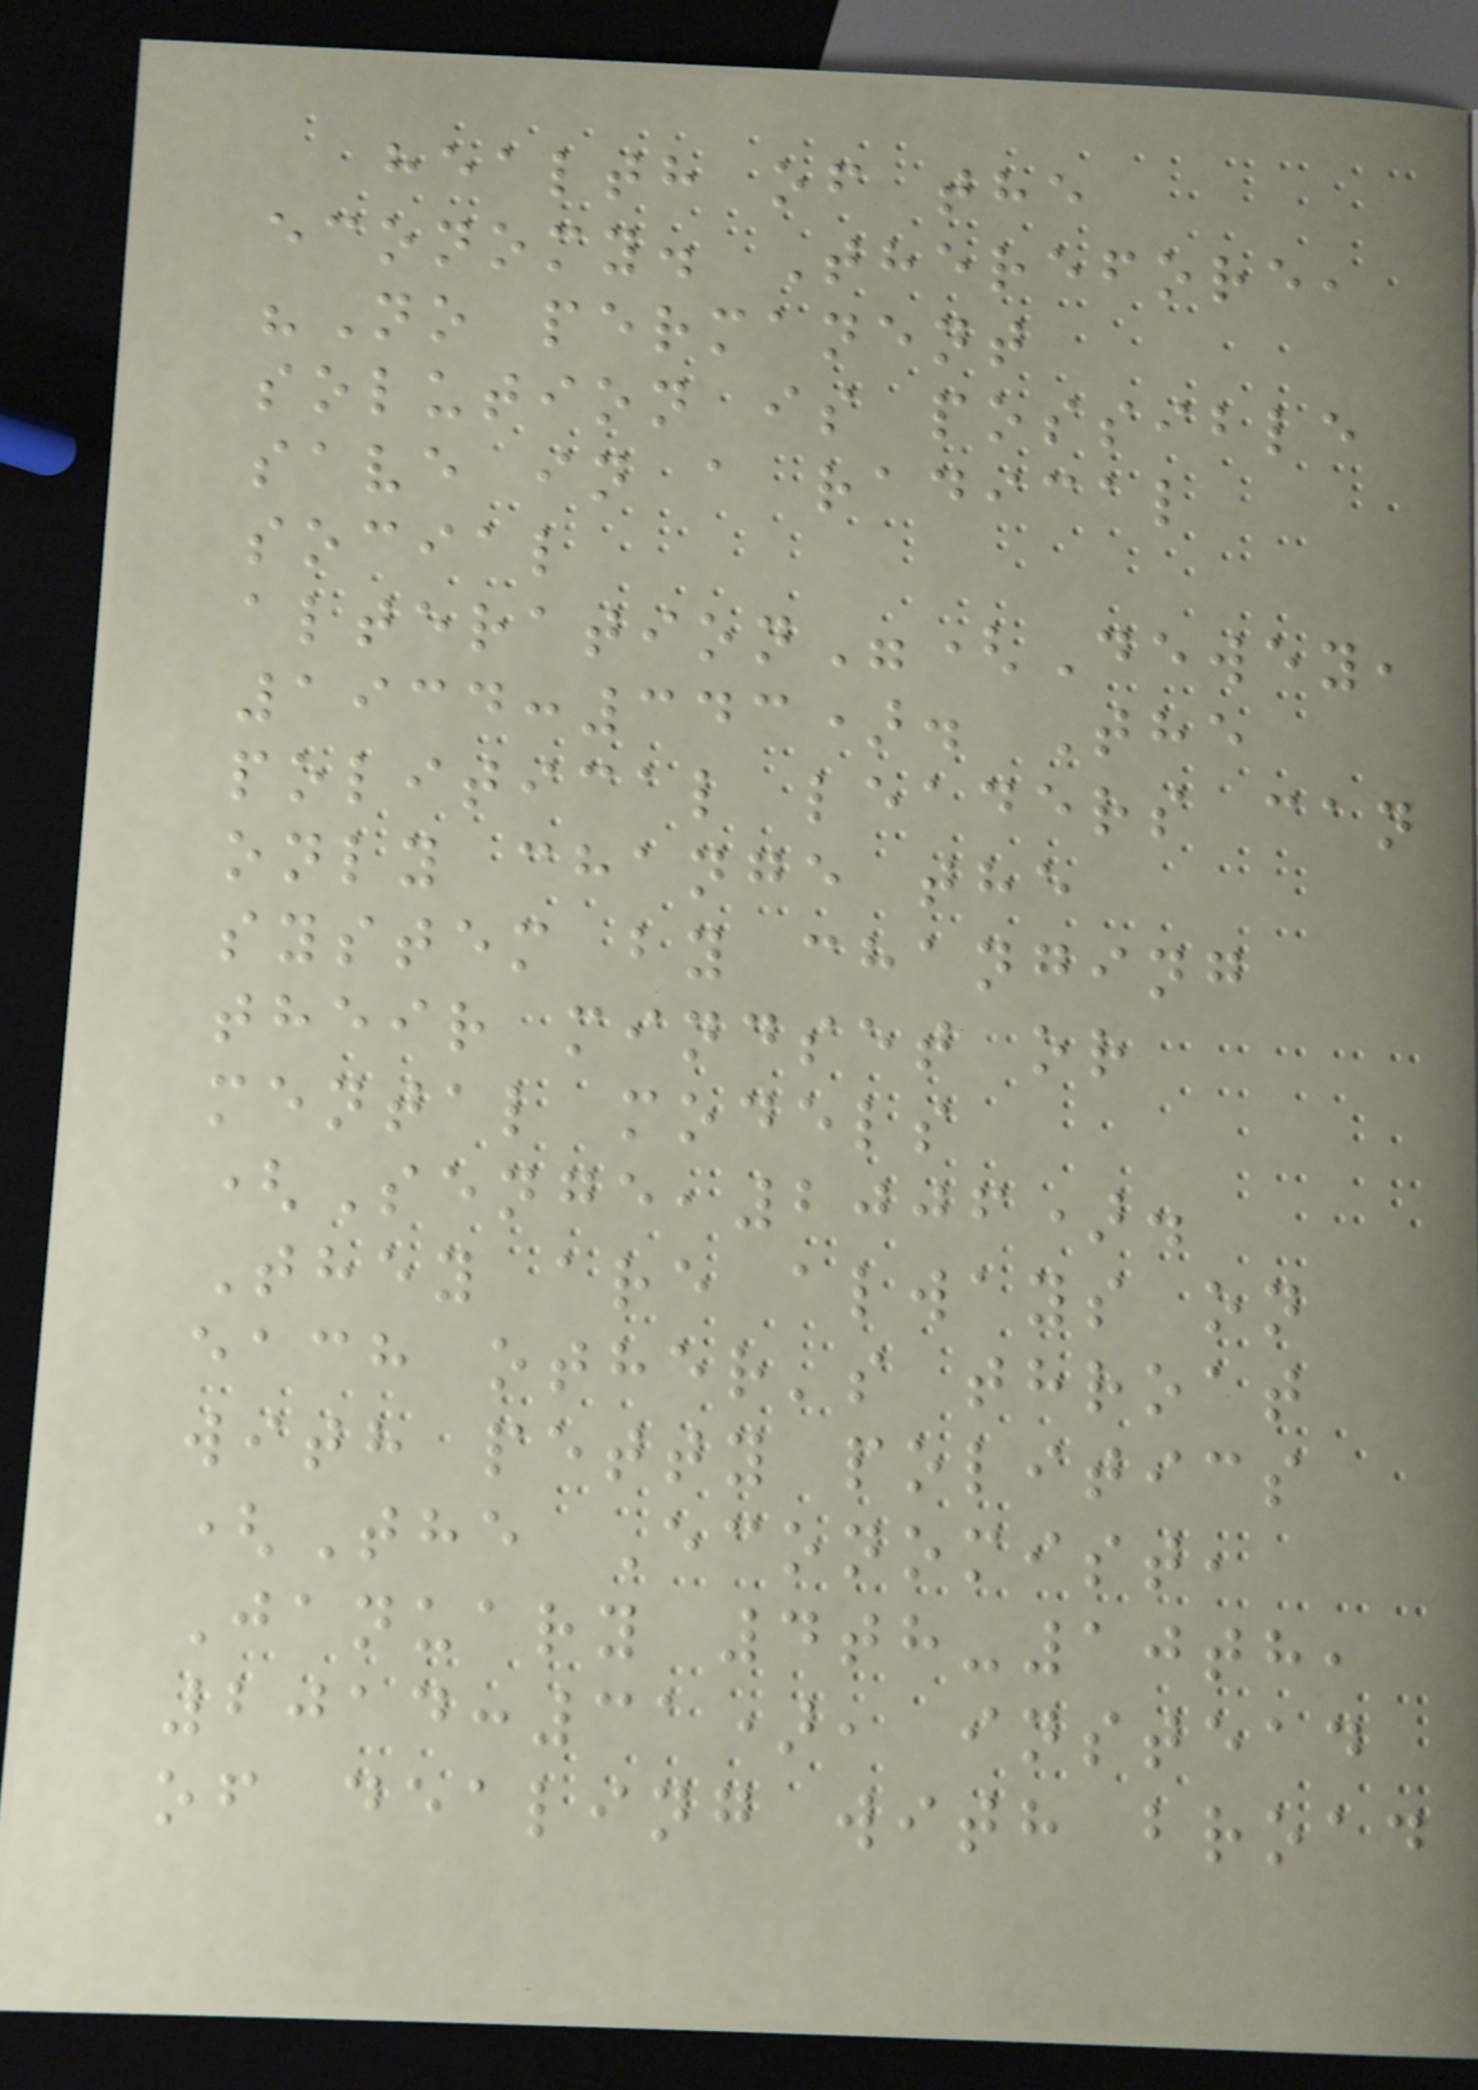health of the
economy. Therefore,
"No permanent
solution is possible
save in a radical
social
alteration"(Dewey,
1934:343). The
political leaders can
only change the
system by changing
their mindset or
mental models
(Senge,2006).
They are always on
each other's throat
with petty politics
(The Economist,
January 4th-10th,
2014:31), instead
of dealing with broad
